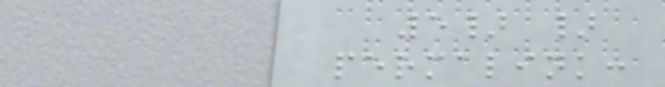5} }
permalink:
